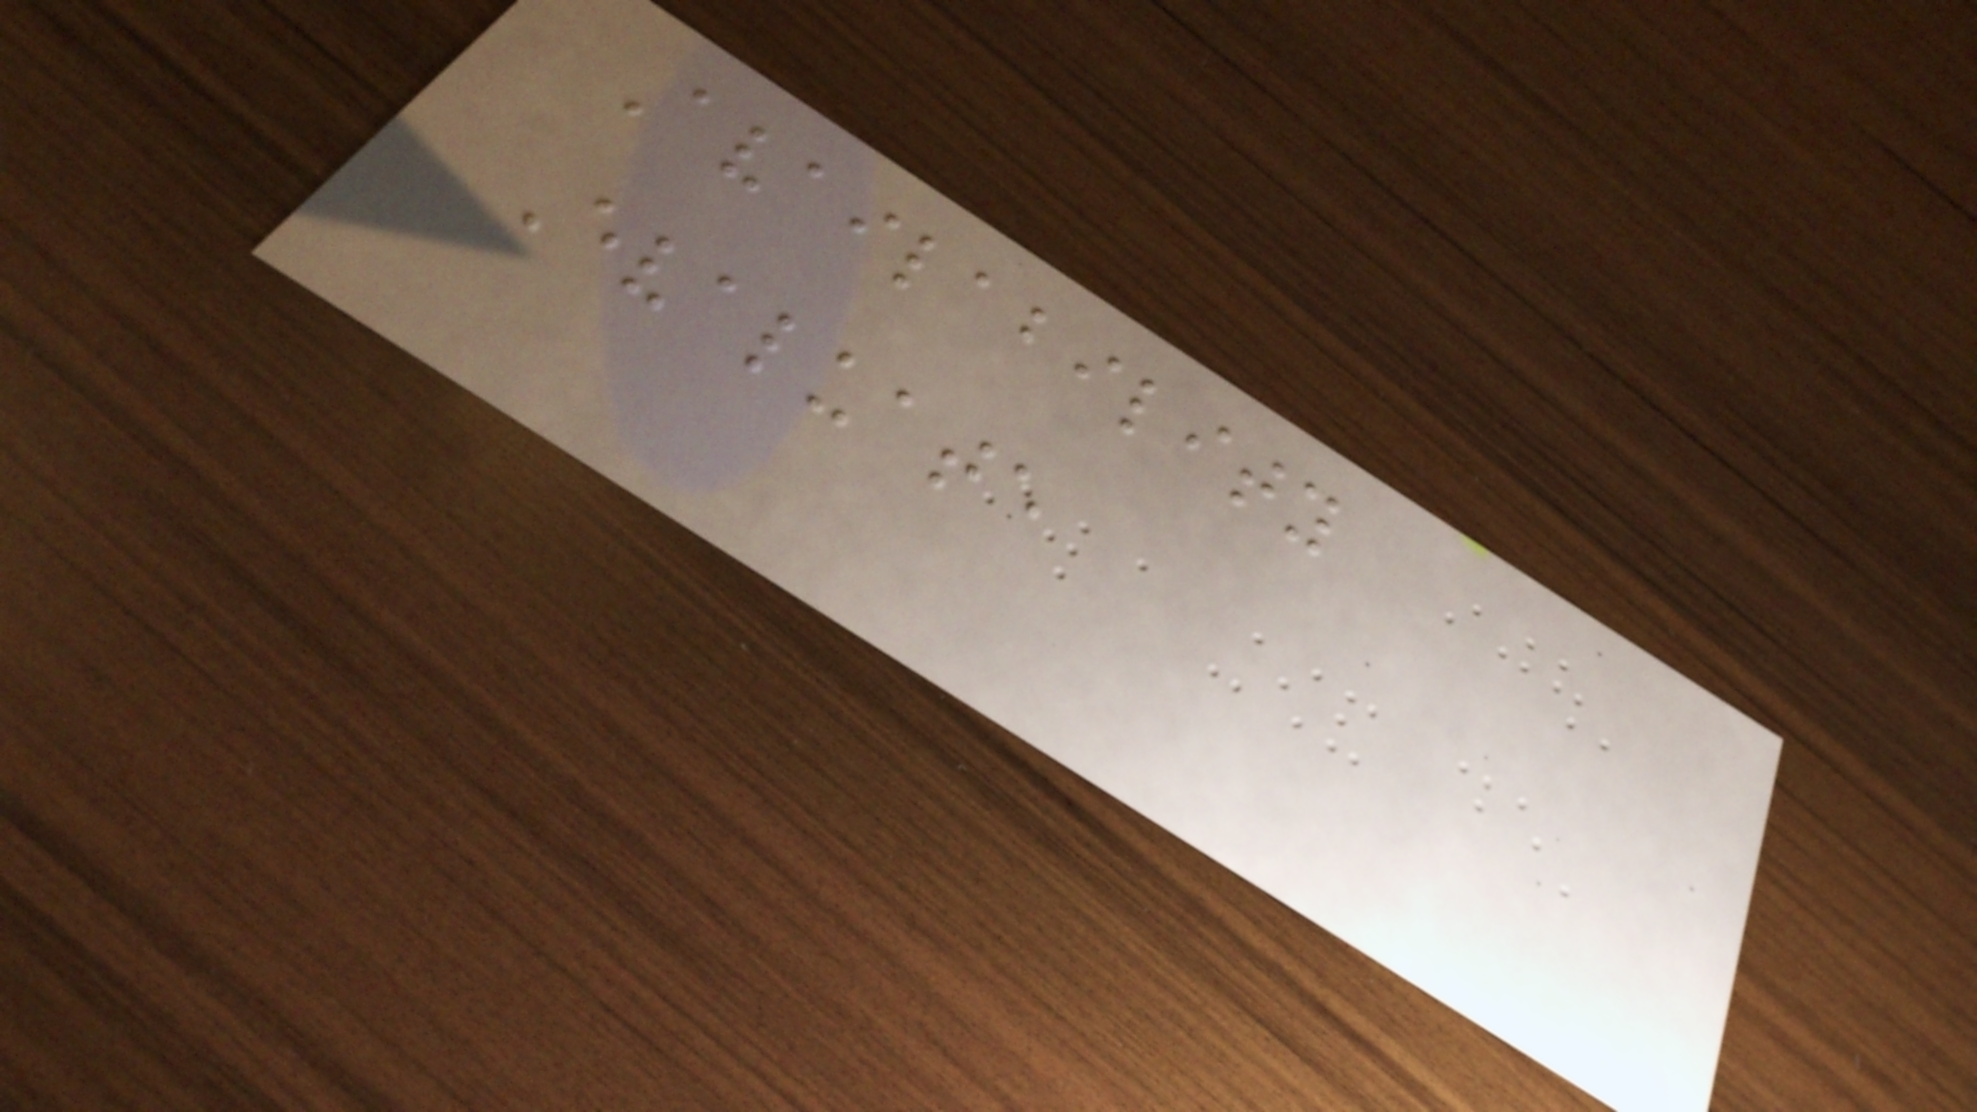Availability
Evaluate
